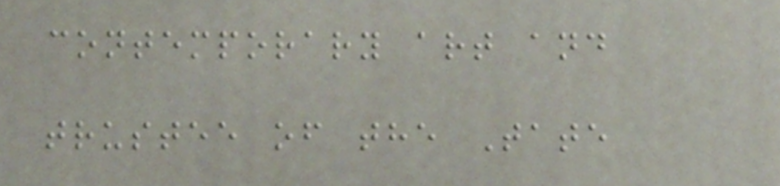contemporary art and
trustee of the Tate
